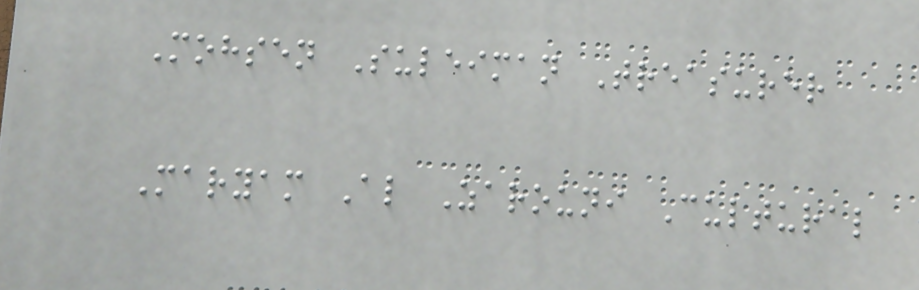Mohsen Suleiman Treasurer
Maryam Al Zarouni Cultural
